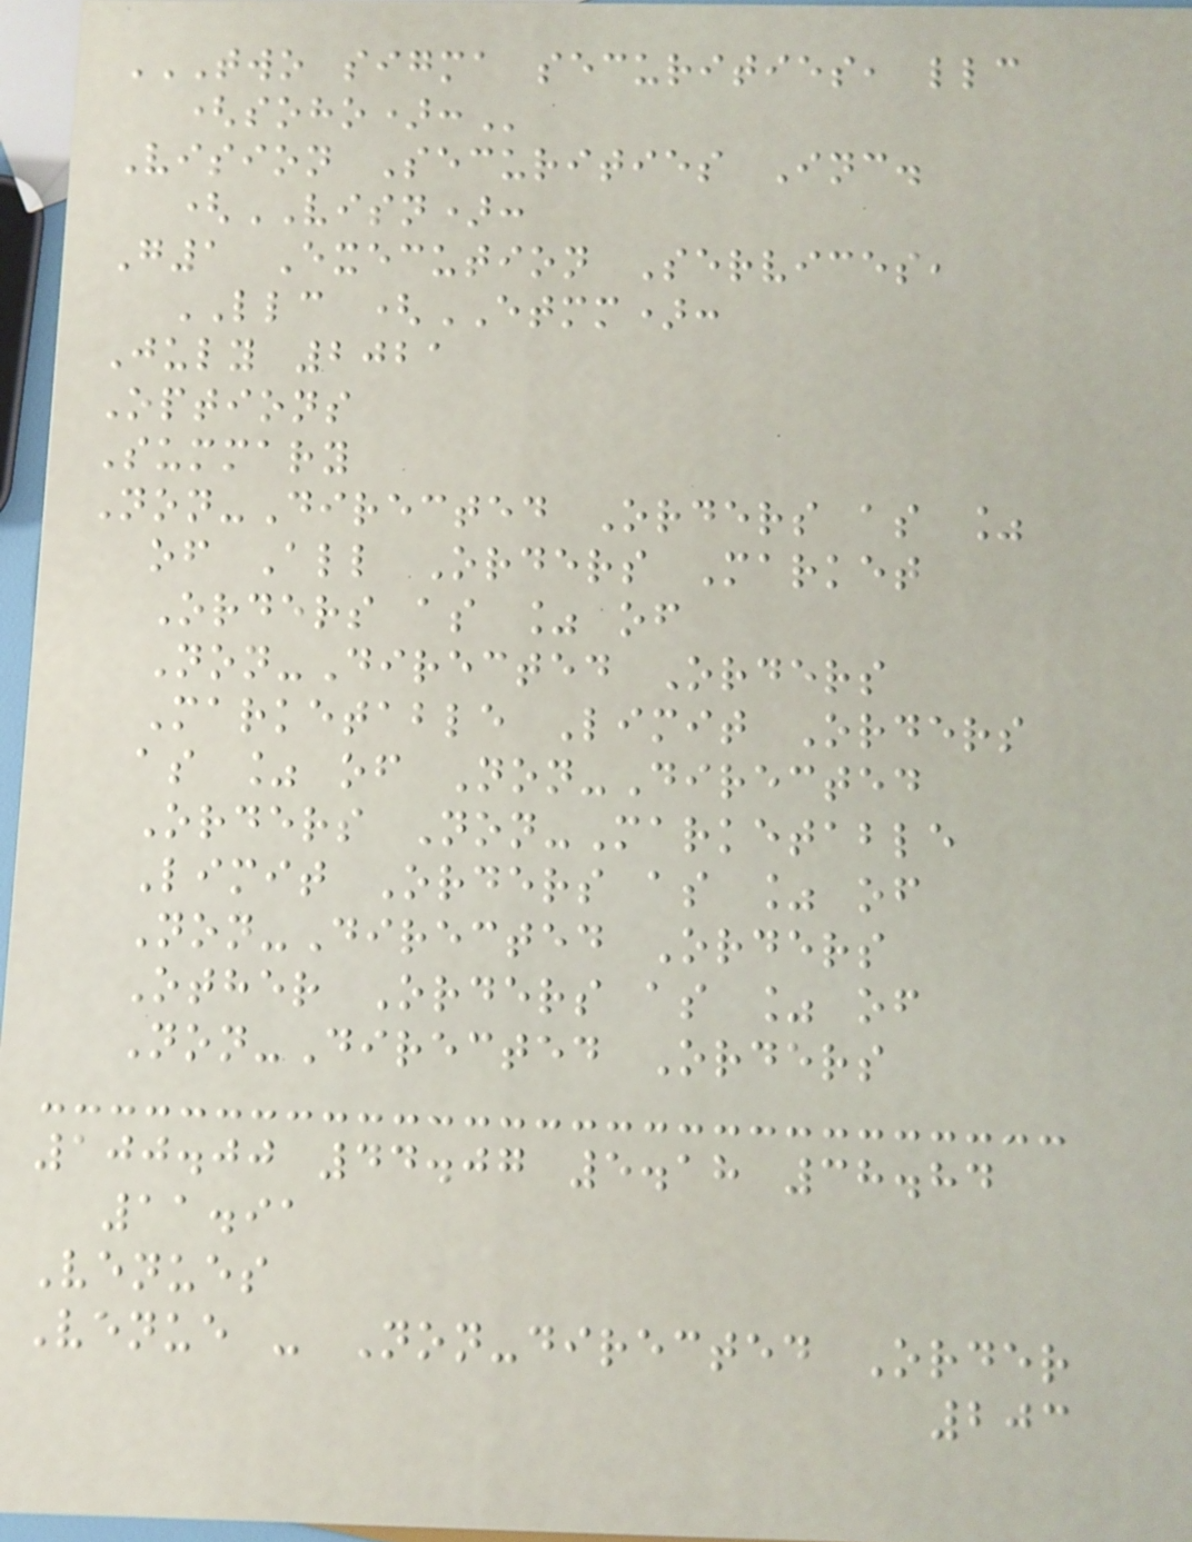TWO SIGMA SECURITIES, LLC
(SOHO):
Vision Securities Inc.
(VISN):
G1 Execution Services,
LLC (ETMM):
July 2021
Options
Summary
Non-Directed Orders as %
of All Orders Market
Orders as % of
Non-Directed Orders
Marketable Limit Orders
as % of Non-Directed
Orders Non-Marketable
Limit Orders as % of
Non-Directed Orders
Other Orders as % of
Non-Directed Orders
100.00 44.07 5.18 38.84
11.91
Venues
Venue - Non-directed Order
203
